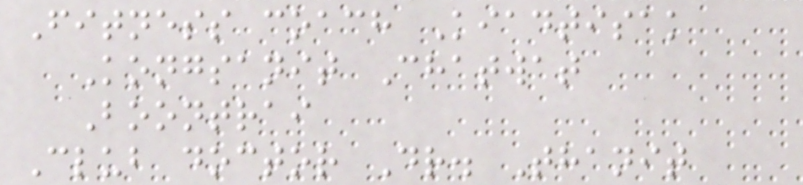Fitness coach Kiadtisak
Kongsanit Chatwat
Boontrai
Club doctor Dr. Thanit
